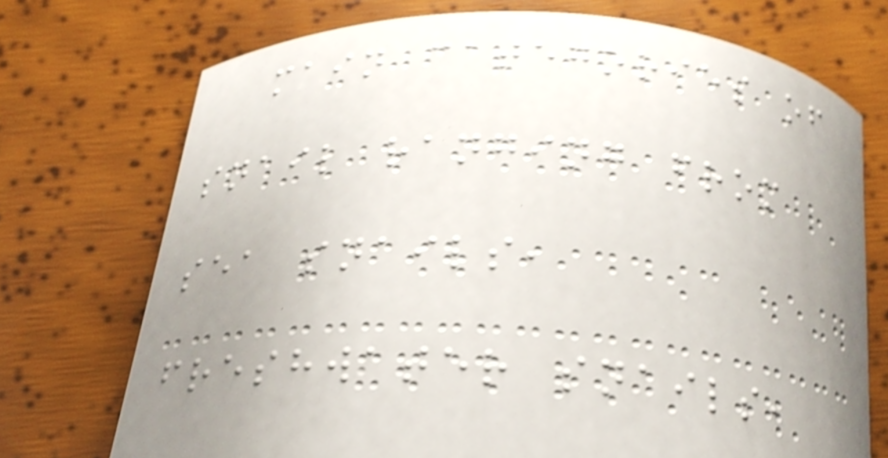main categories of
snail ranging from
sea snails,
freshwater snails,
